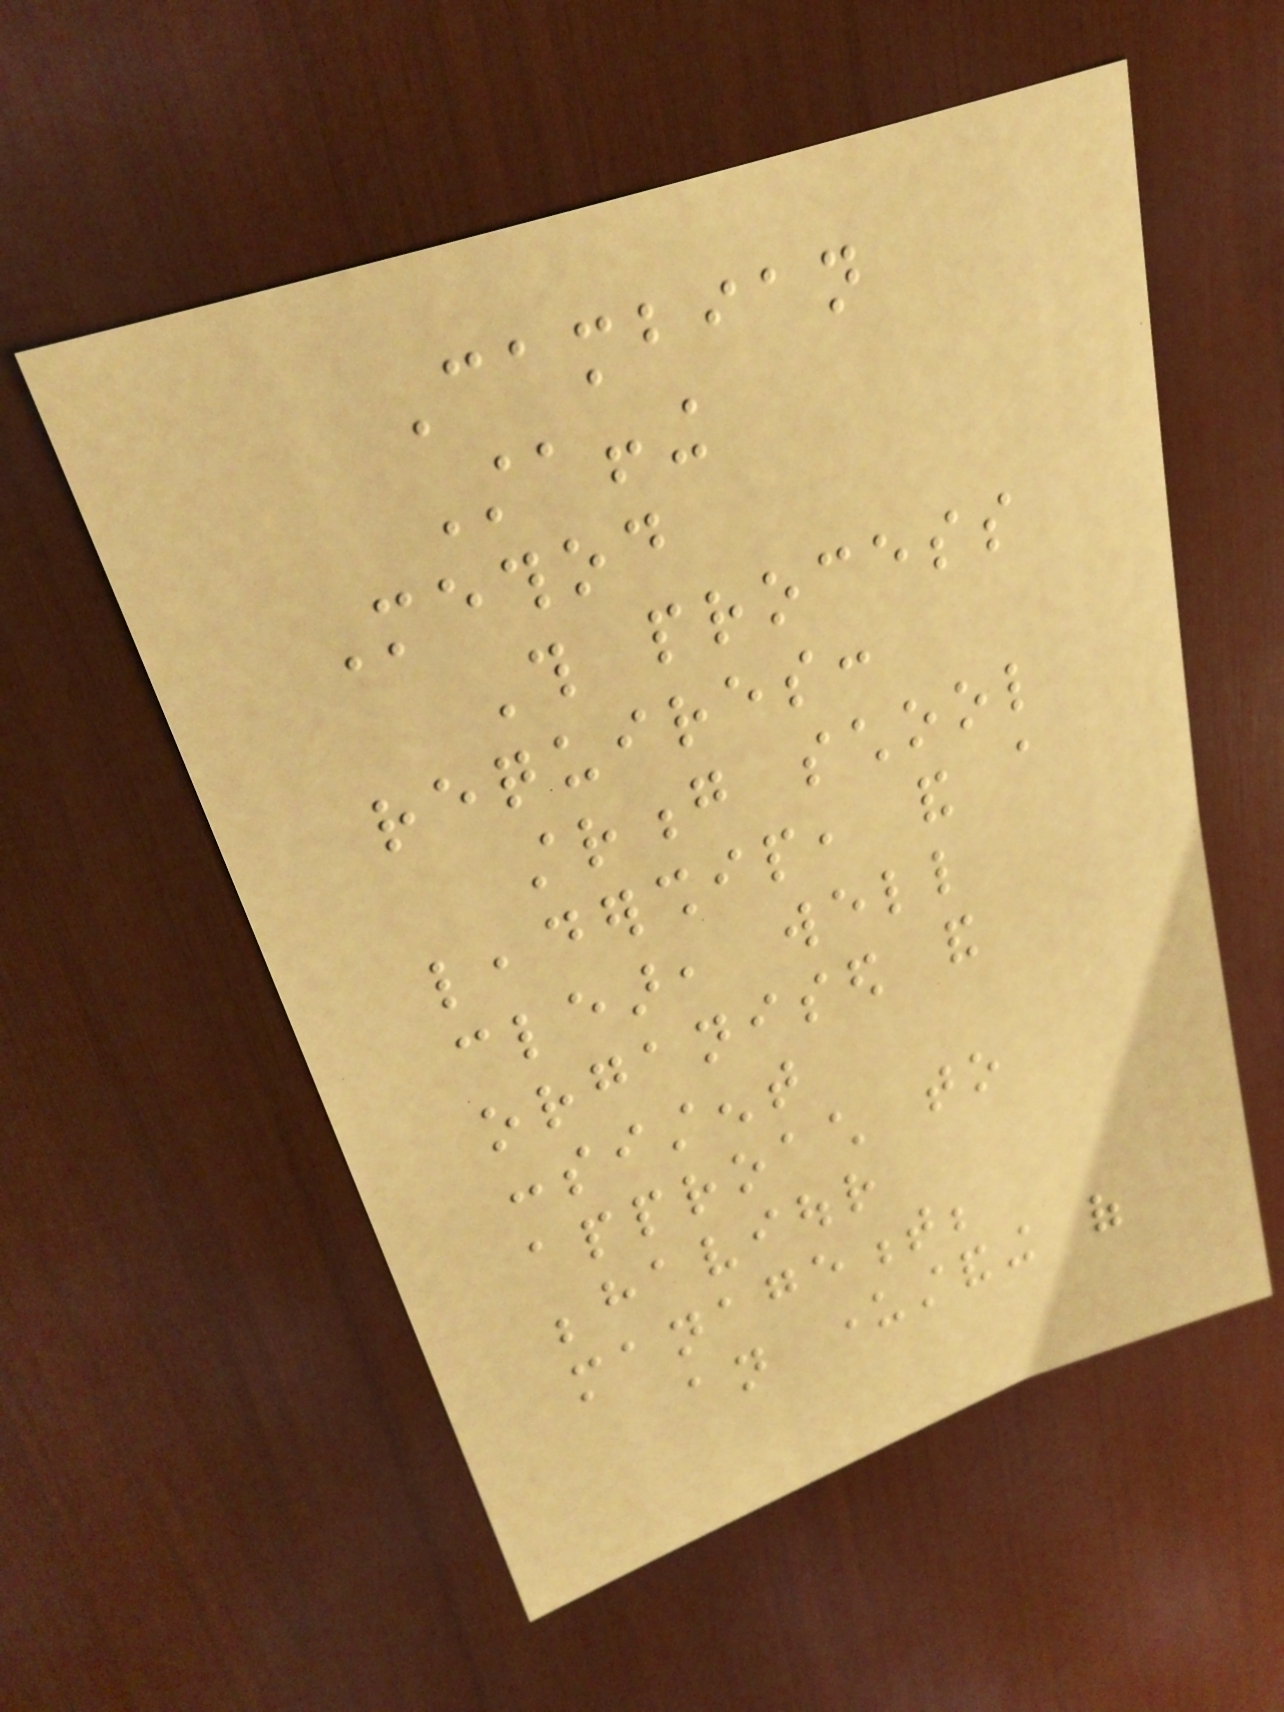Cambian
Staffing
Method
This process
requires:
strong school
leadership, and a
clear, well
organised and
consistent
approach to
behaviour
management;
an understanding of
